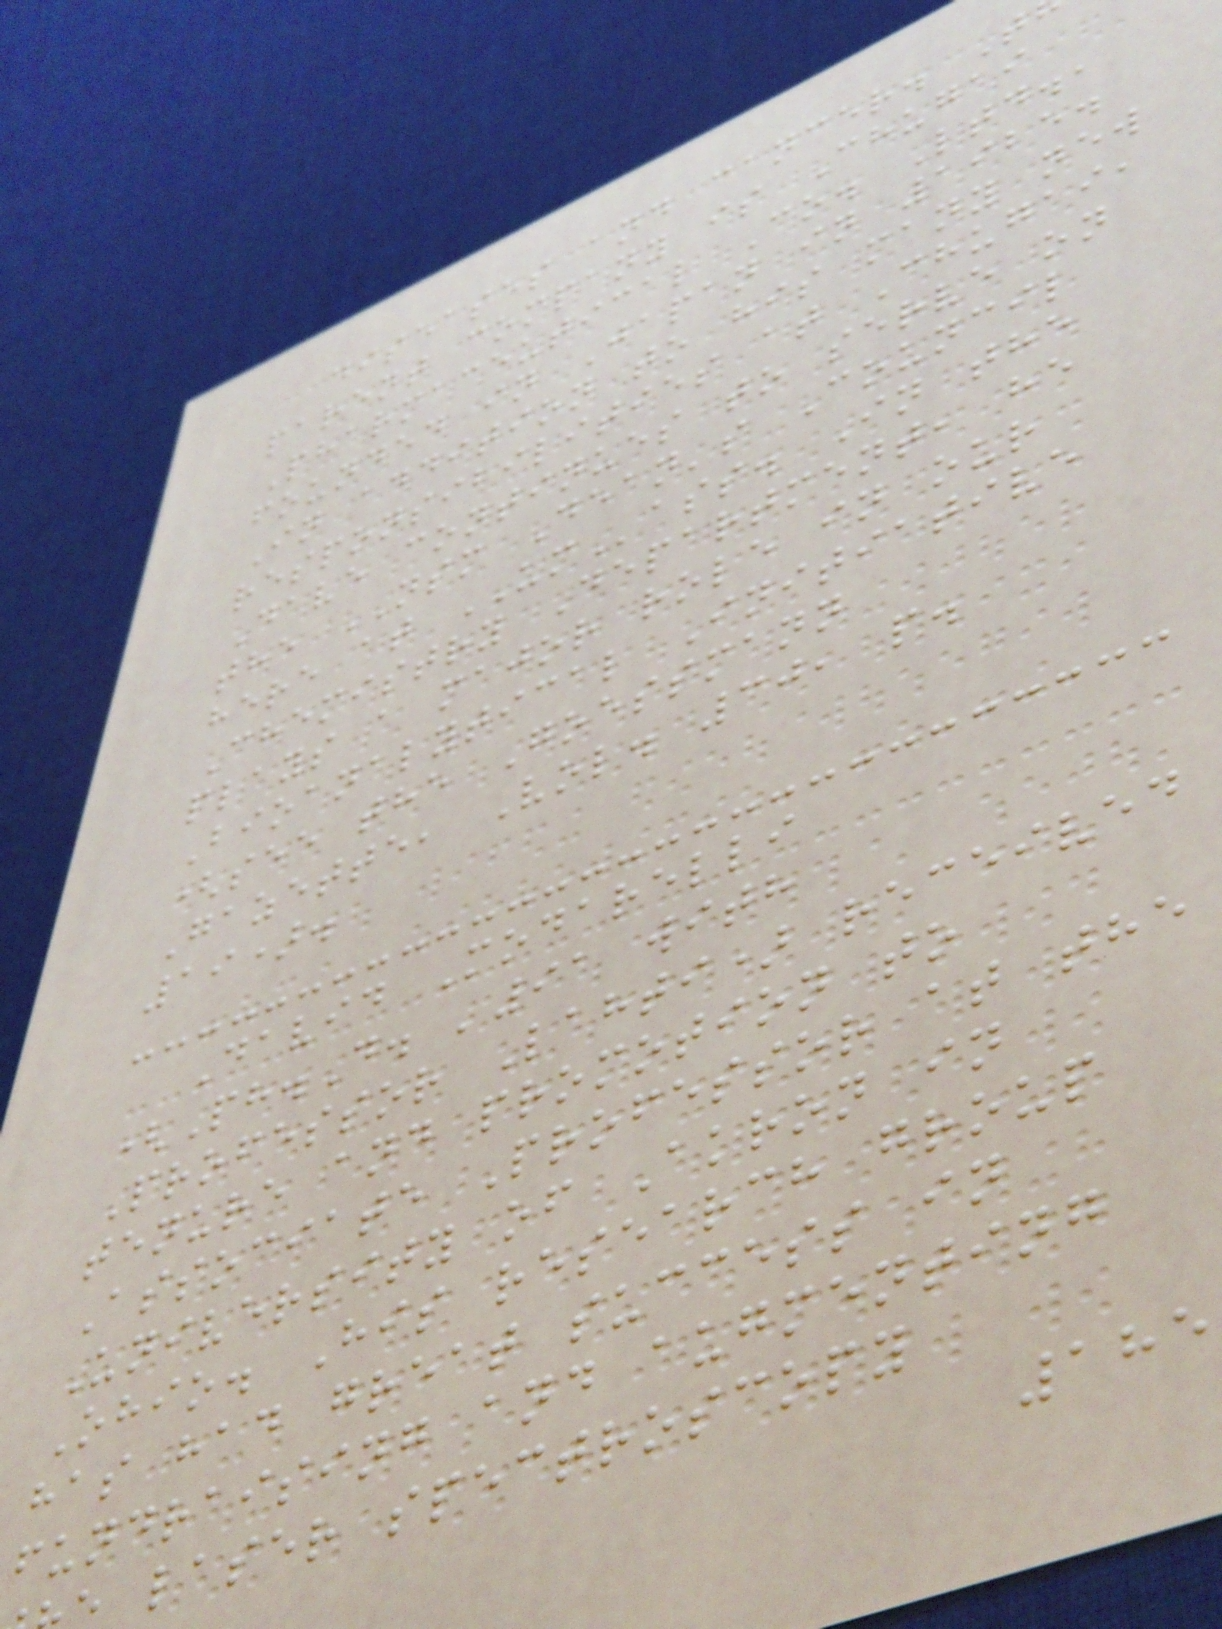diseases and cancer. T
parent company is Chugai
Pharmaceutical Co. Ltd.,
founded in Japan in 1925.
In addition to his many new
responsibilities at Chugai,
Dave continues to serve on
the NSM Dean's Council
here at UMass. In the
Chemistry Department, he
plays a major role in our
Bioanalytical Initiative
(see the Goessmann
Gazette, Vol. 30, p.
19).
David Modarelli
(Ph.D. '91 with
Professor Lahti) received
tenure and promotion to
Associate Professor at the
University of Akron in
Ohio. His research group
has had great success in
fundraising and augmenting
laser spectroscopy
185
